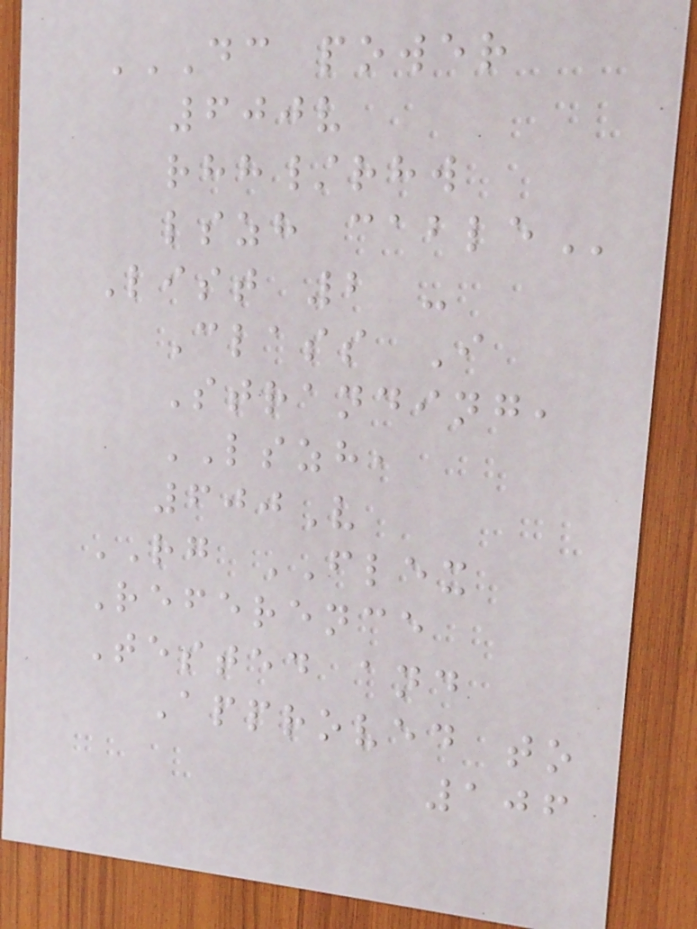DC POWER
600V
RHH/RHW
LSZH CABLE
List 2 -
Class I
Stranding,
LSZH,
600V
RG FLEX
Reference
Tested and
Approved to
106
